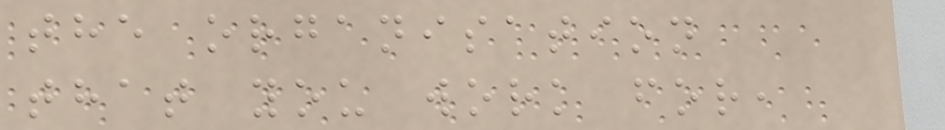the organisation
that you work for,
